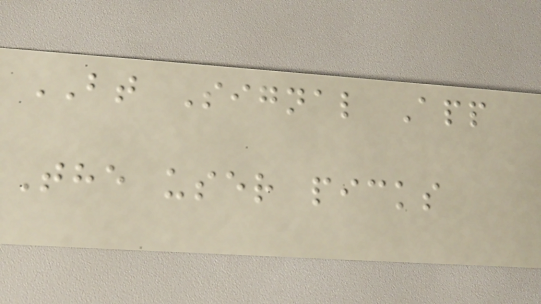BT Signal App
The user picks
